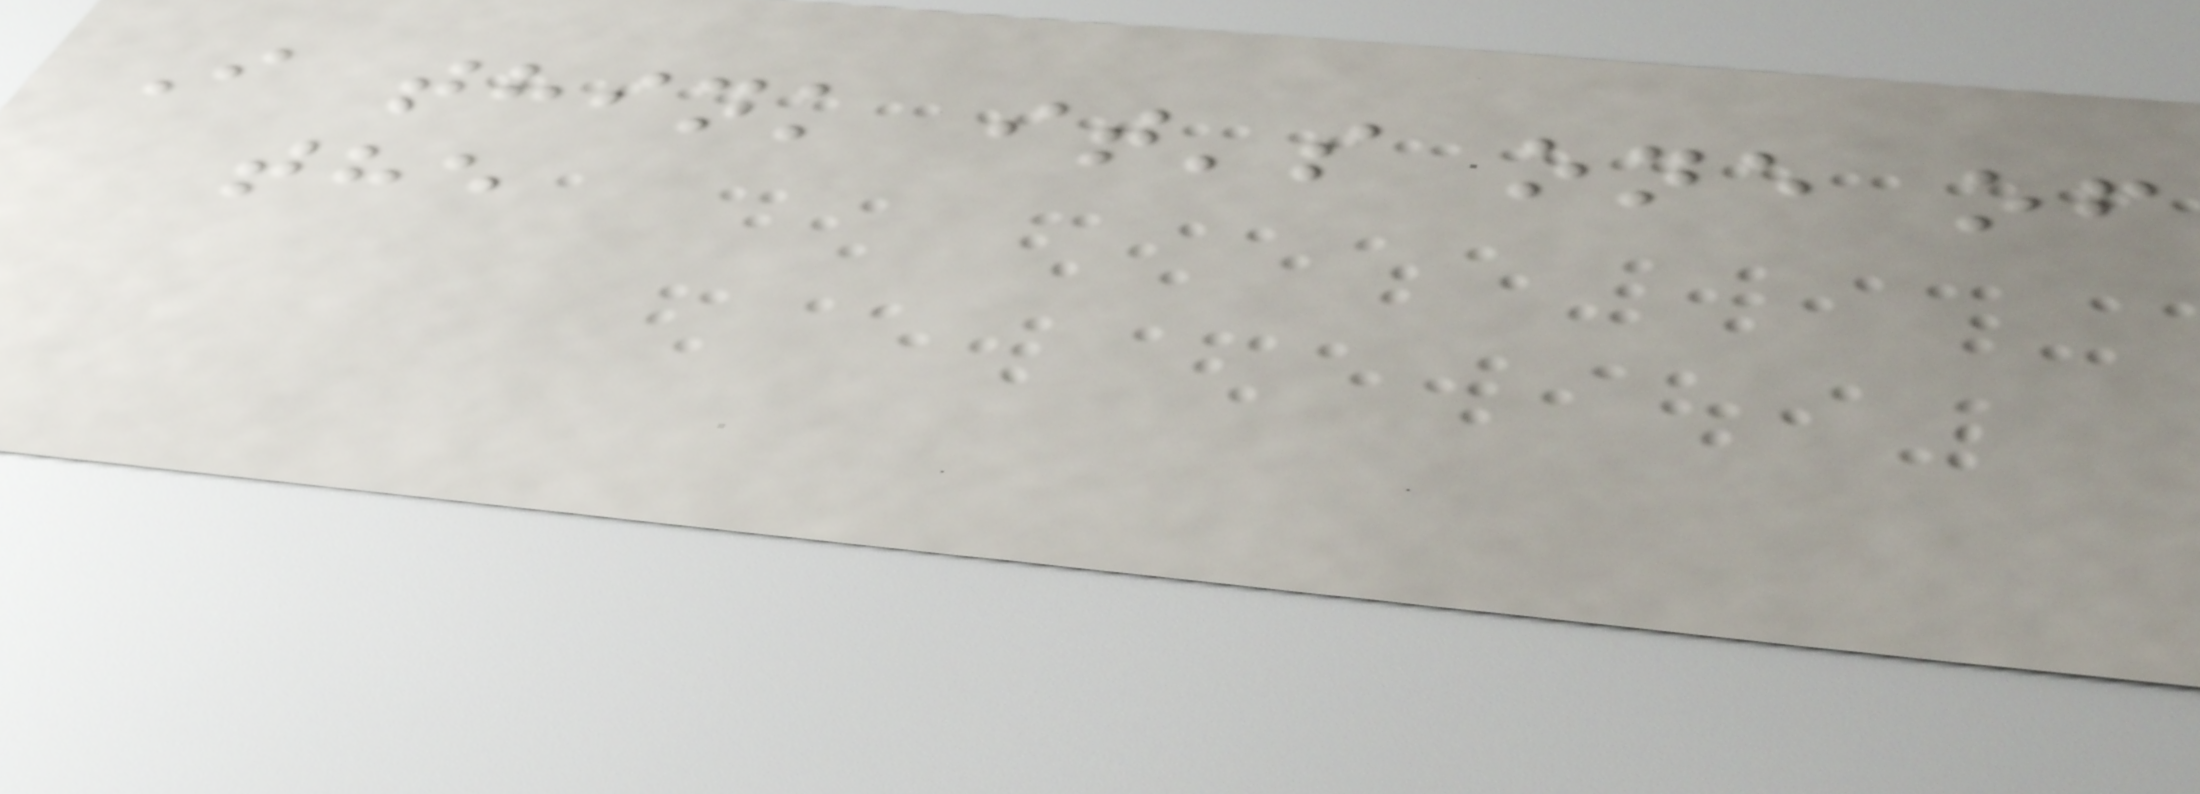I think it's one of
the
